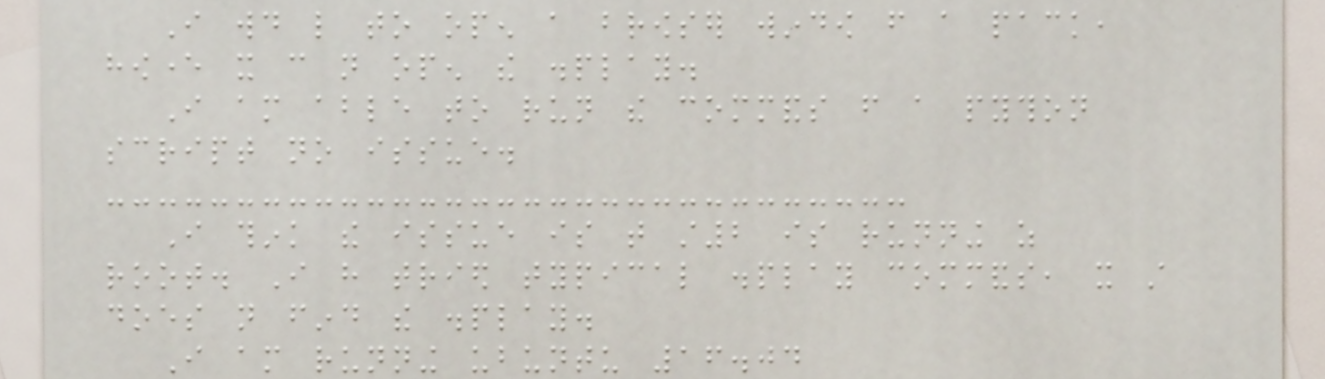I would like to open a browser window from a pack,
however it can not open the display.
I am able to run the commands from a python
script no issue.
I think the issue is that st2 is running as
root. I have tried typical display commands, it still
does not find the display.
I am running ubuntu 16.04
